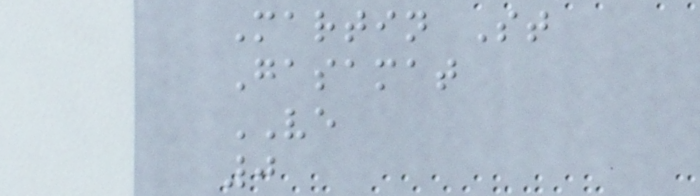Martin St
Gasamat
VE
0
